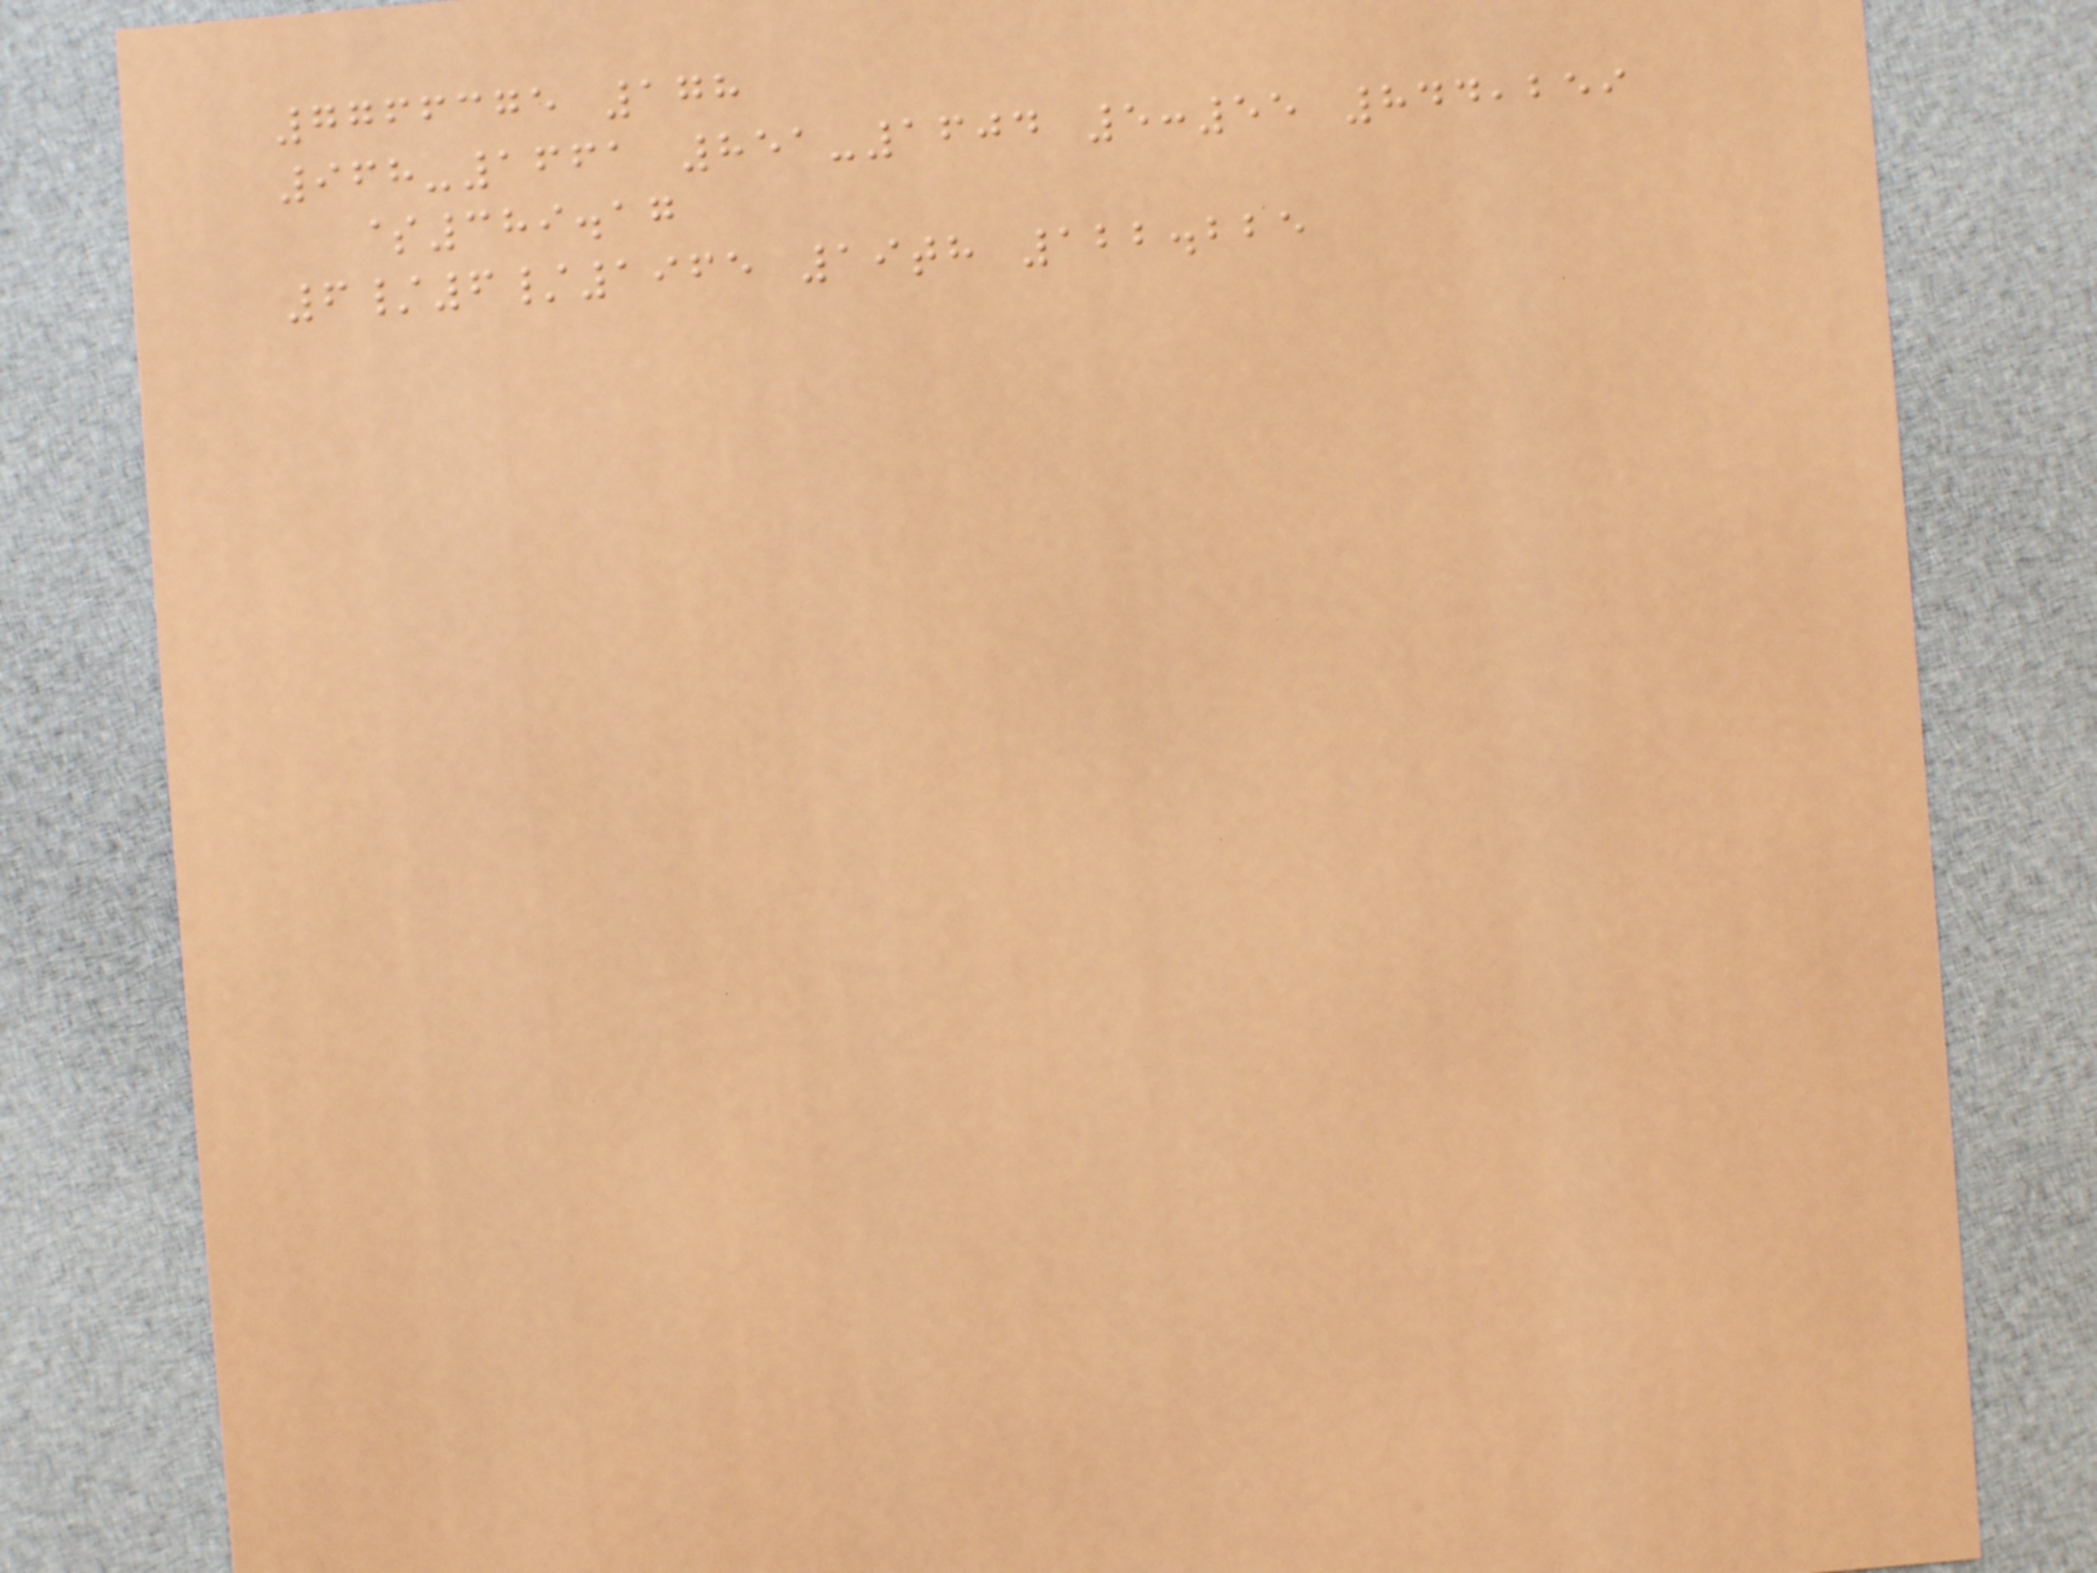7766375 178
968-1661 851-1604 5:55 844,259
$389.17
6/6/1965 19th 122.225
